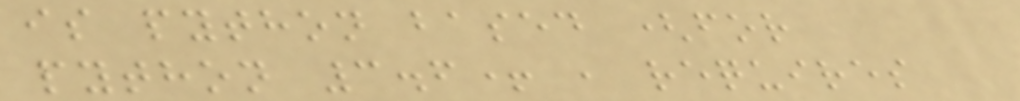is python based (for
python 3.6+ , requires
